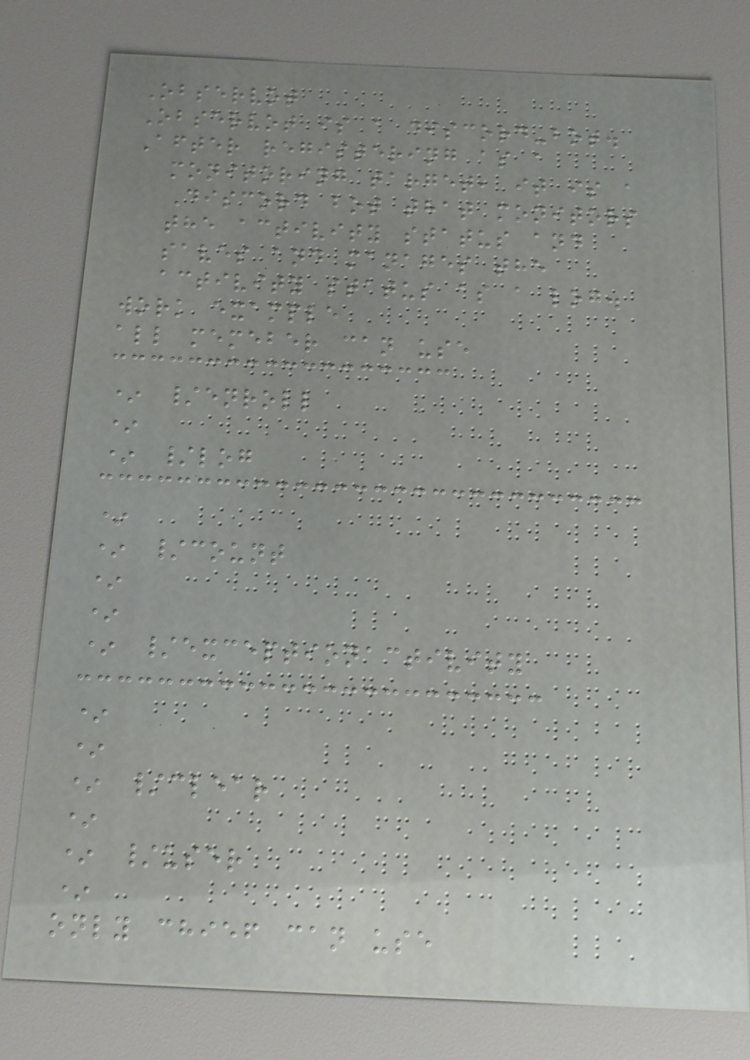Observot
Observot is a discord-bot.
After registering as a
monitoring target, it is a
Discord bot that monitors
the activity status and
saves and manages the
activity status as a log.
work example
all memeber can use
* /enroll
*
* /log
*
* /count
*
*
* /exceptionactivity
*
*
* /clear
*
* /user
*
only chief can use
